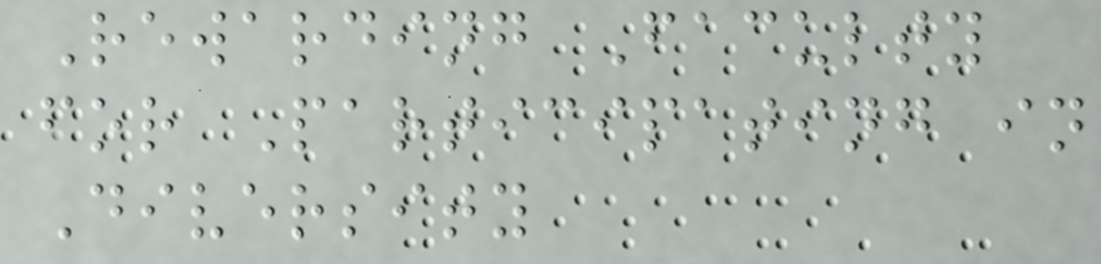Rewarding Faculty
for Participating in
Diversity
